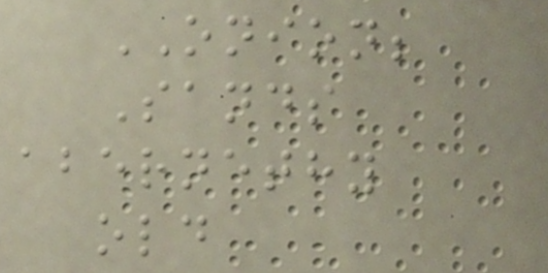ONION;
Sands
abernethy
old
